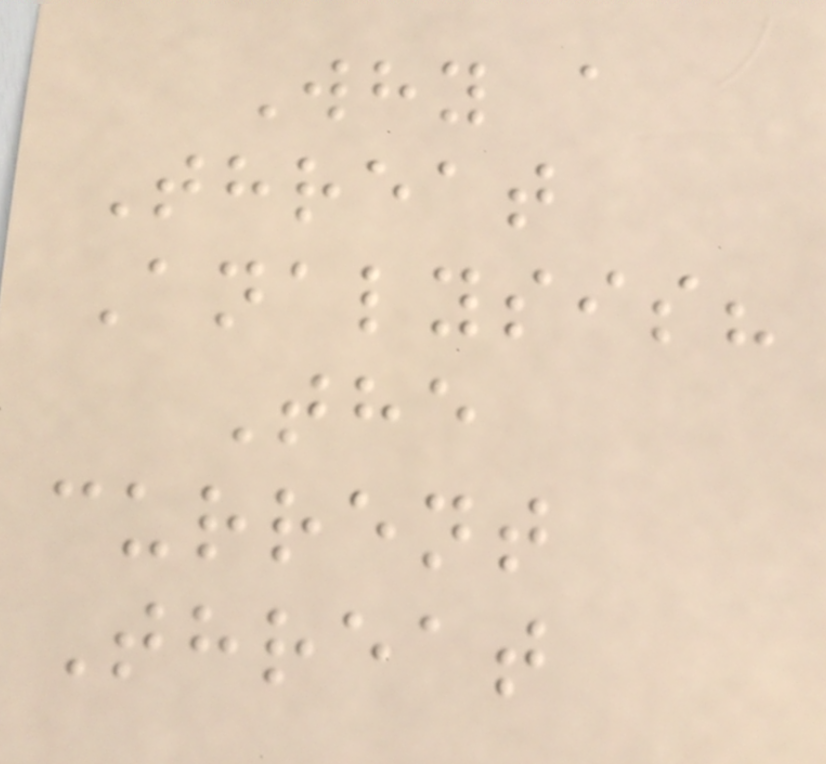Why a
Threat
Analysis?
The
current
Threat
